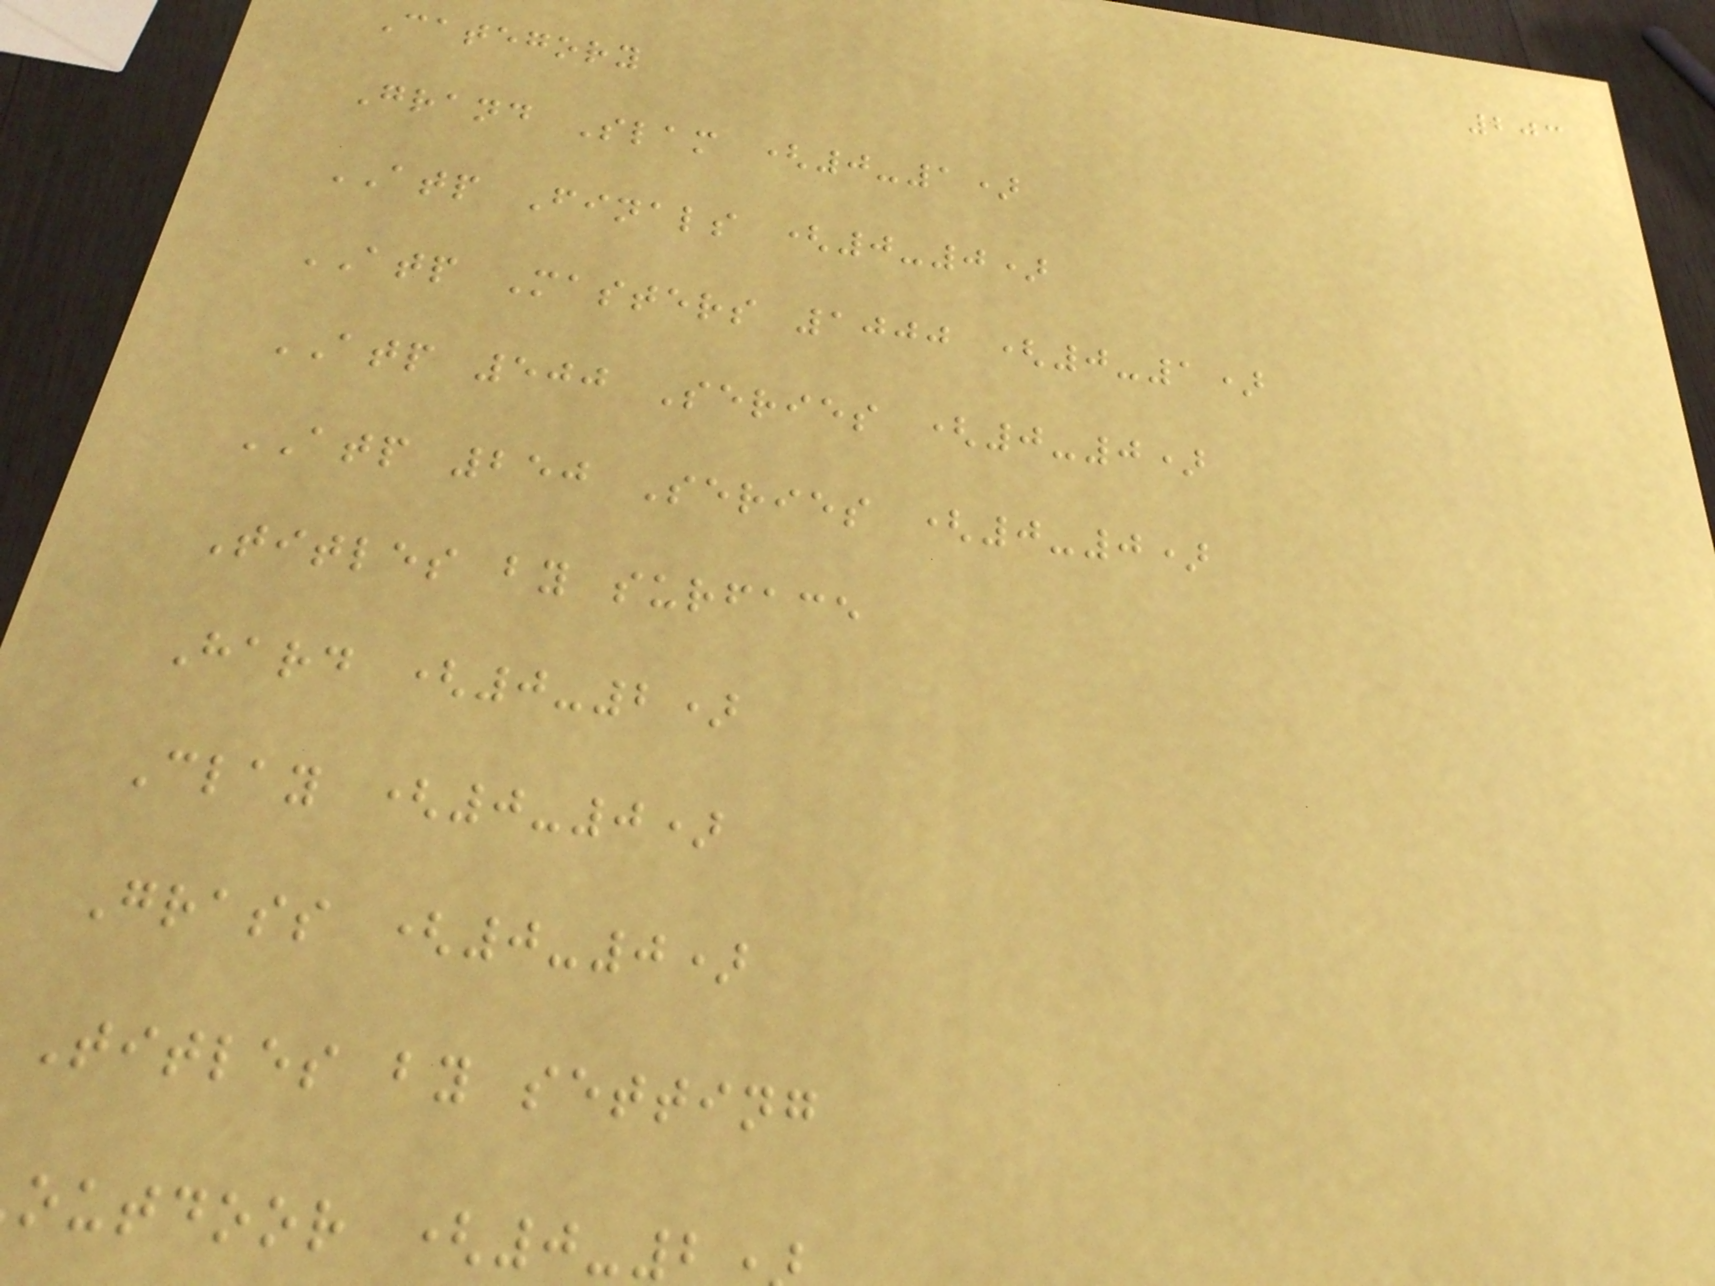203
Category
Grand Slam (0-1)
ATP Finals (0-0)
ATP Masters 1000 (0-1)
ATP 500 Series (0-0)
ATP 250 Series (0-0)
Titles by surface
Hard (0-2)
Clay (0-0)
Grass (0-0)
Titles by setting
outdoor (0-2
